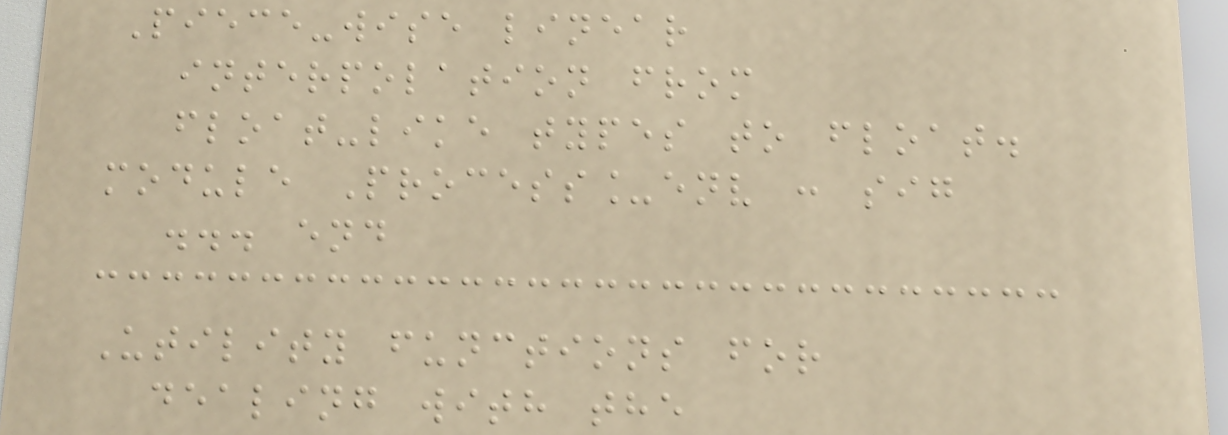Piece-wise linear
interpolation from
float-like types to float.
module Process_env : sig
... end
Utility functions for
dealing with the
